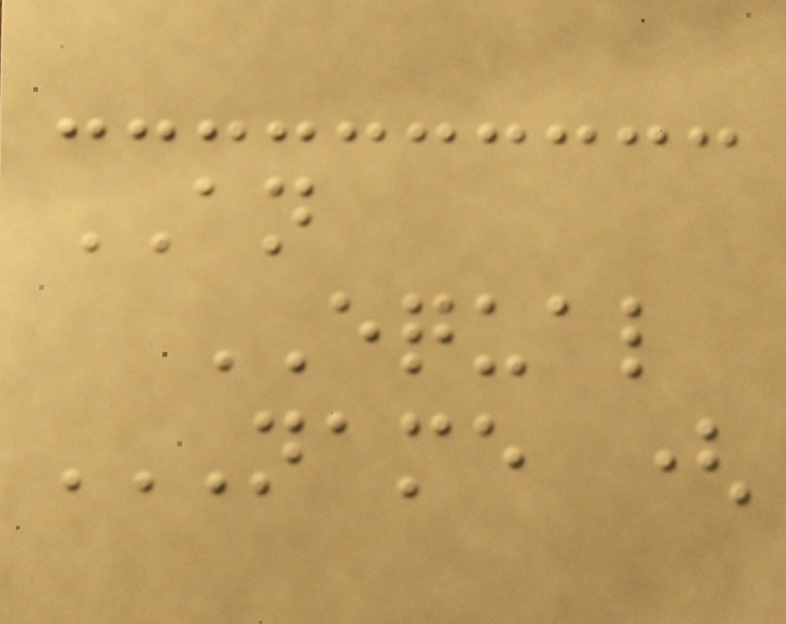AN
EQUAL
NAME (
